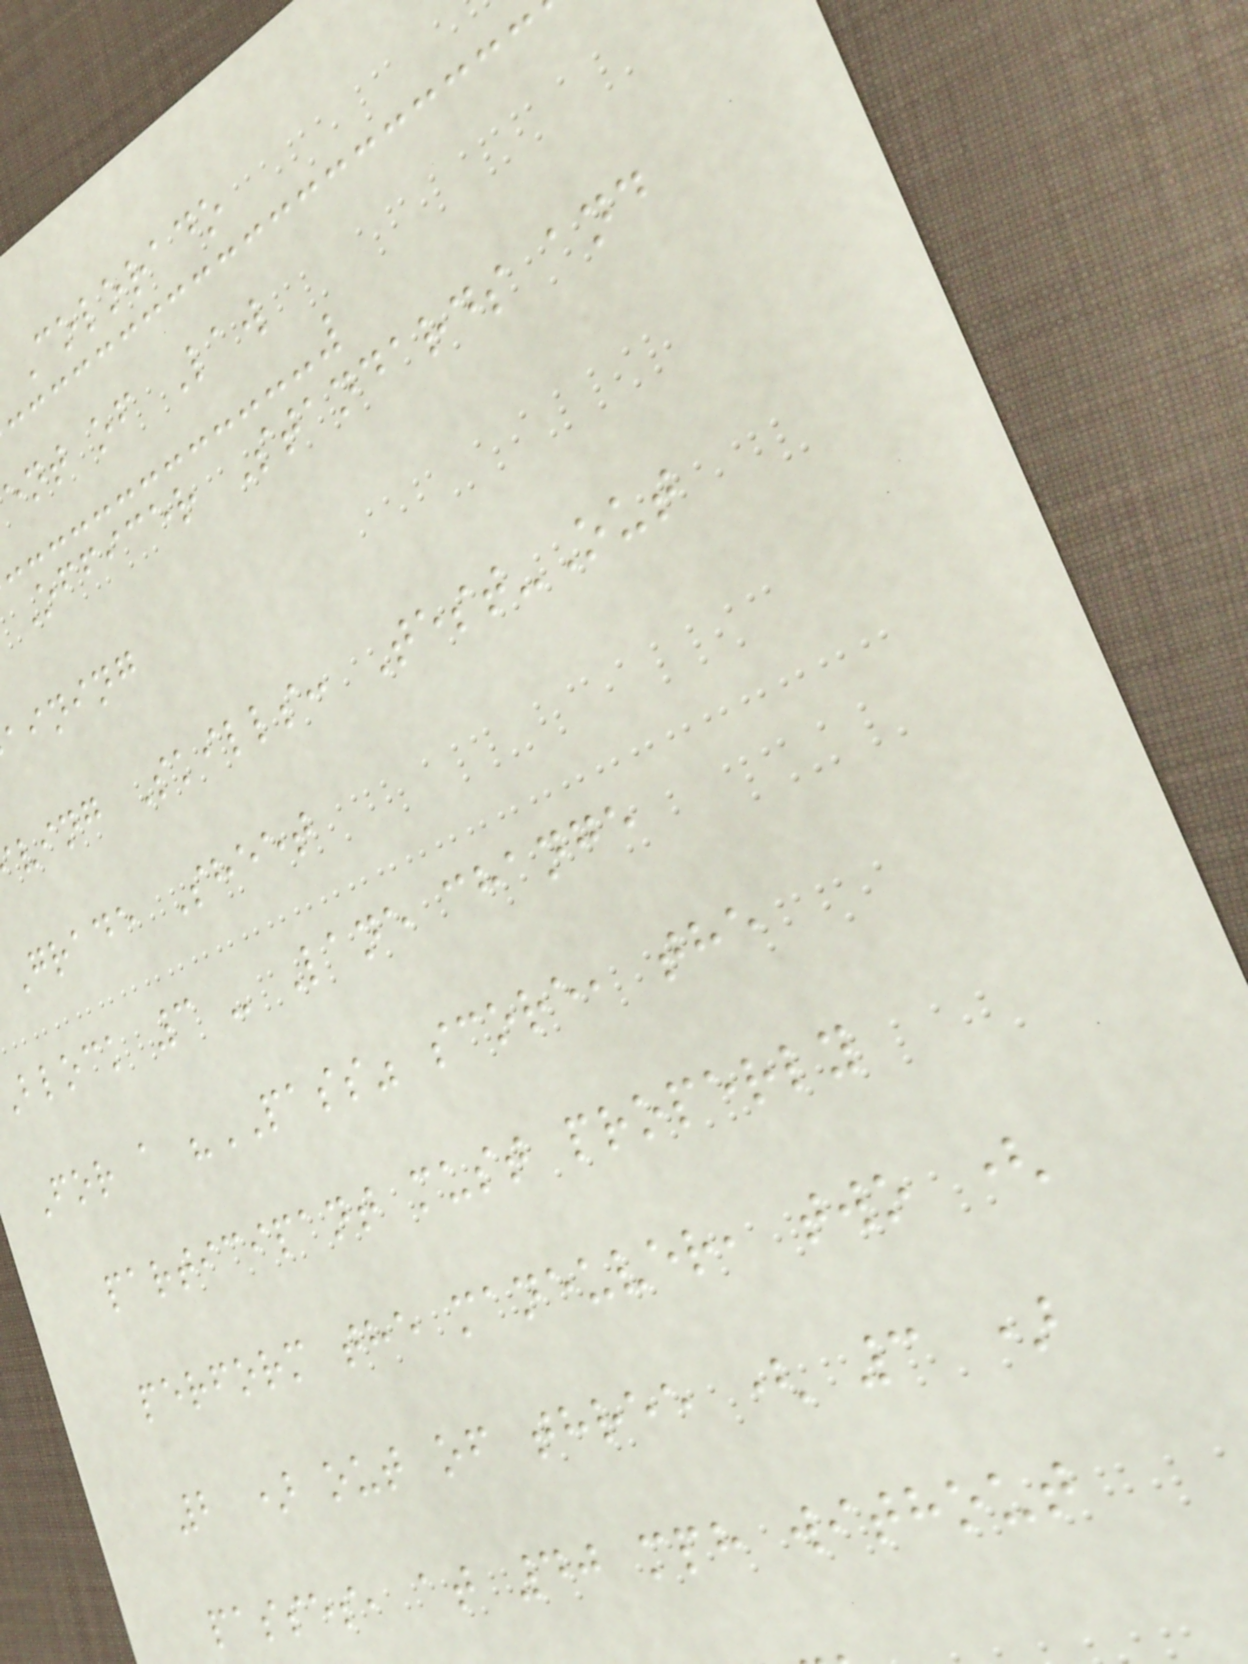Colorado
ent of Law
Officer Standards and
aining
ving Skills: Test-Out
Grade Sheet
block 3 - Lane change
For a "PASS" score, the
participant must properly
perform the maneuver, two (
2 ) out of three ( 3 )
passes, at 40 mph without
